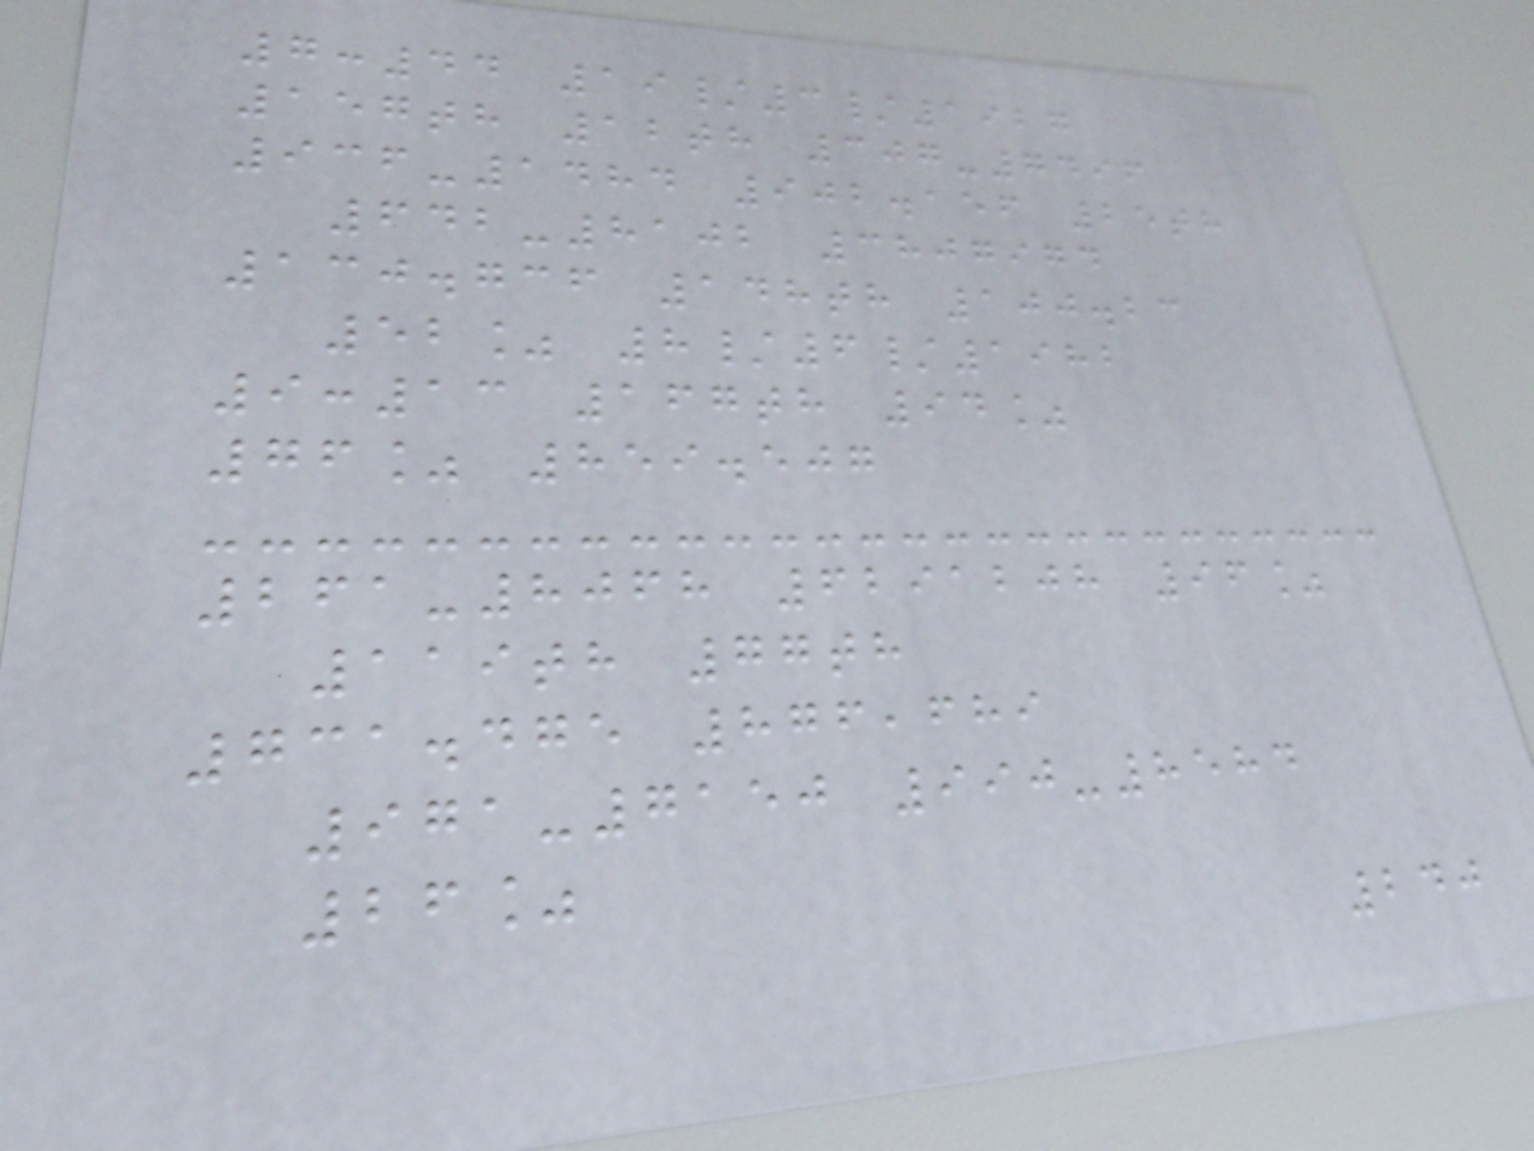7:44 19/3/1927
157th 12th 307-7496
936-1484 902.156 25th
642-8102 3807974
130.736 148th 100.23
52% 8/6/1982
9:13 167th 94%
76% 859.507
261-8068 6291208 96%
119th 77th
731.475 876,689
971-7150 990-8584
26%
240
